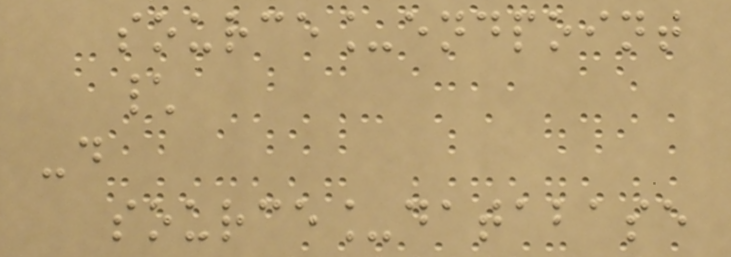source_endpoint
\
-d
source_database
